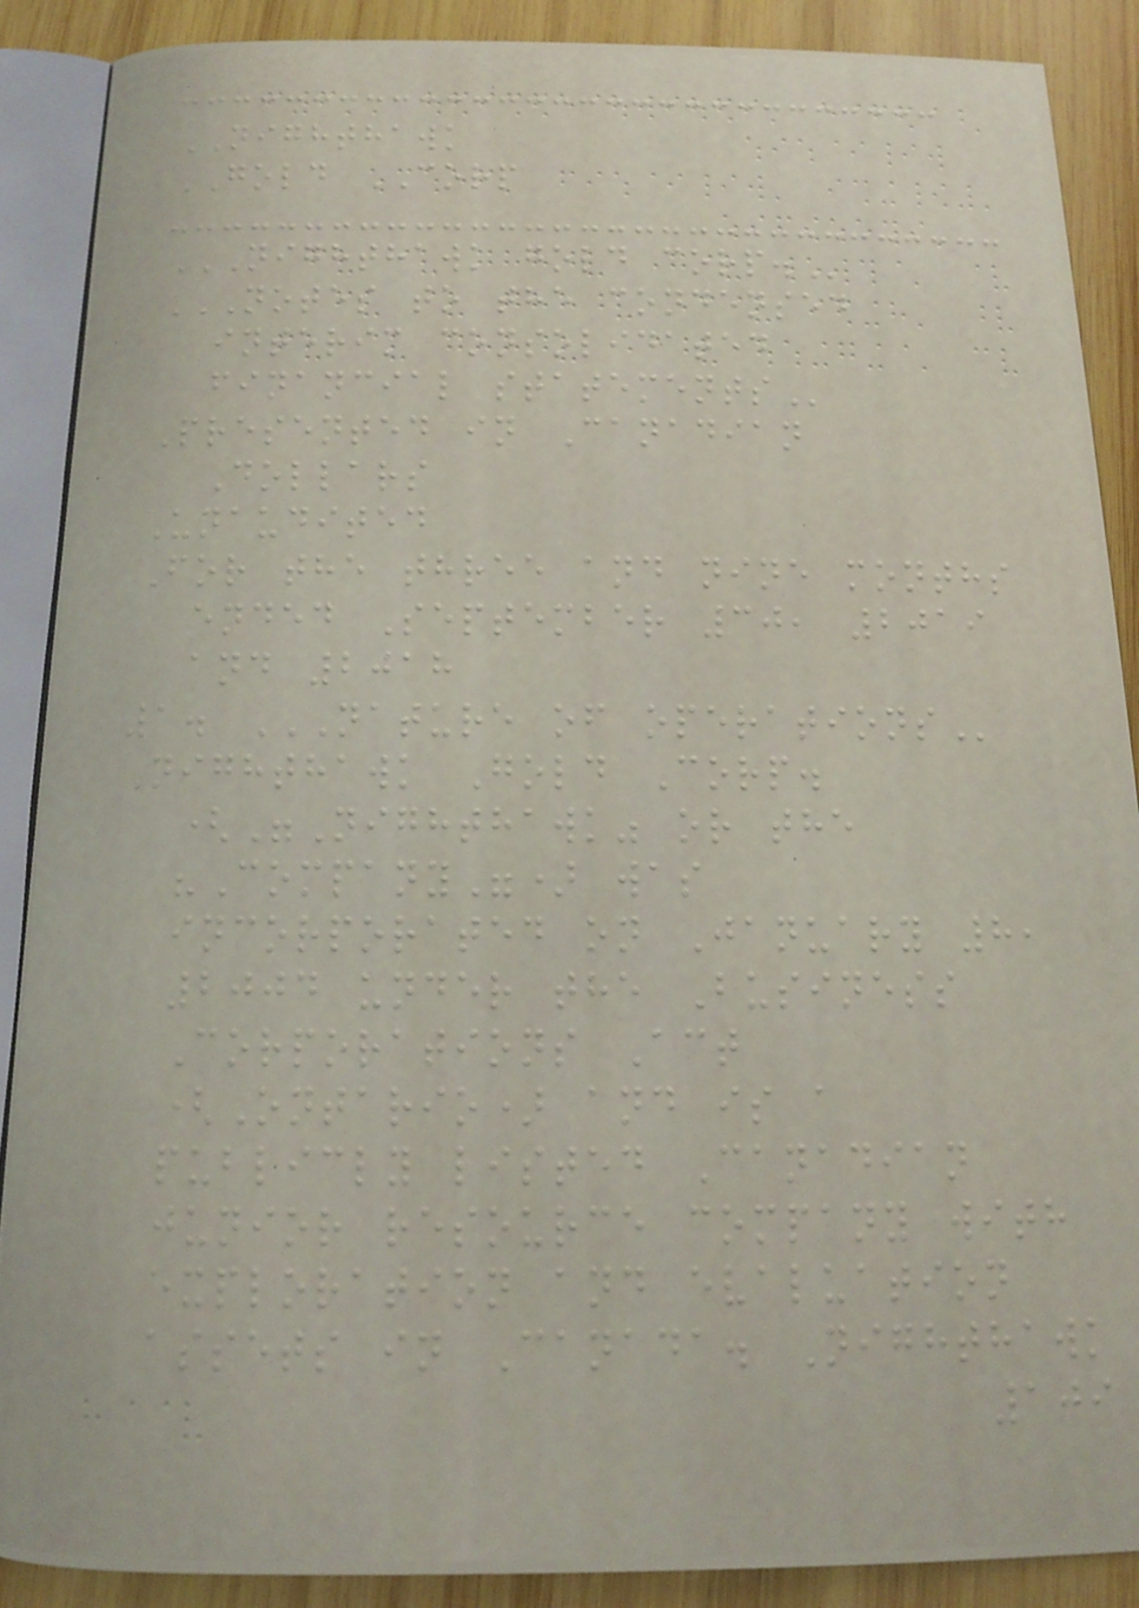NIGHTHAWK
GOLD CORP
NIGHTHAWK GOLD CORP.
NOTES TO THE CONDENSED
INTERIM CONSOLIDATED
FINANCIAL STATEMENTS
Presented in Canadian
Dollars
Unaudited
For the three and nine months
ended September 30, 2019
and 2018
1. NATURE OF OPERATIONS
Nighthawk Gold Corp.
("Nighthawk" or the
"Company") was
incorporated on January 8,
2004 under the Business
Corporations Act
(Ontario) and is a
publicly listed Canadian
junior resource company with
exploration and evaluation
assets in Canada. Nighthawk
109
